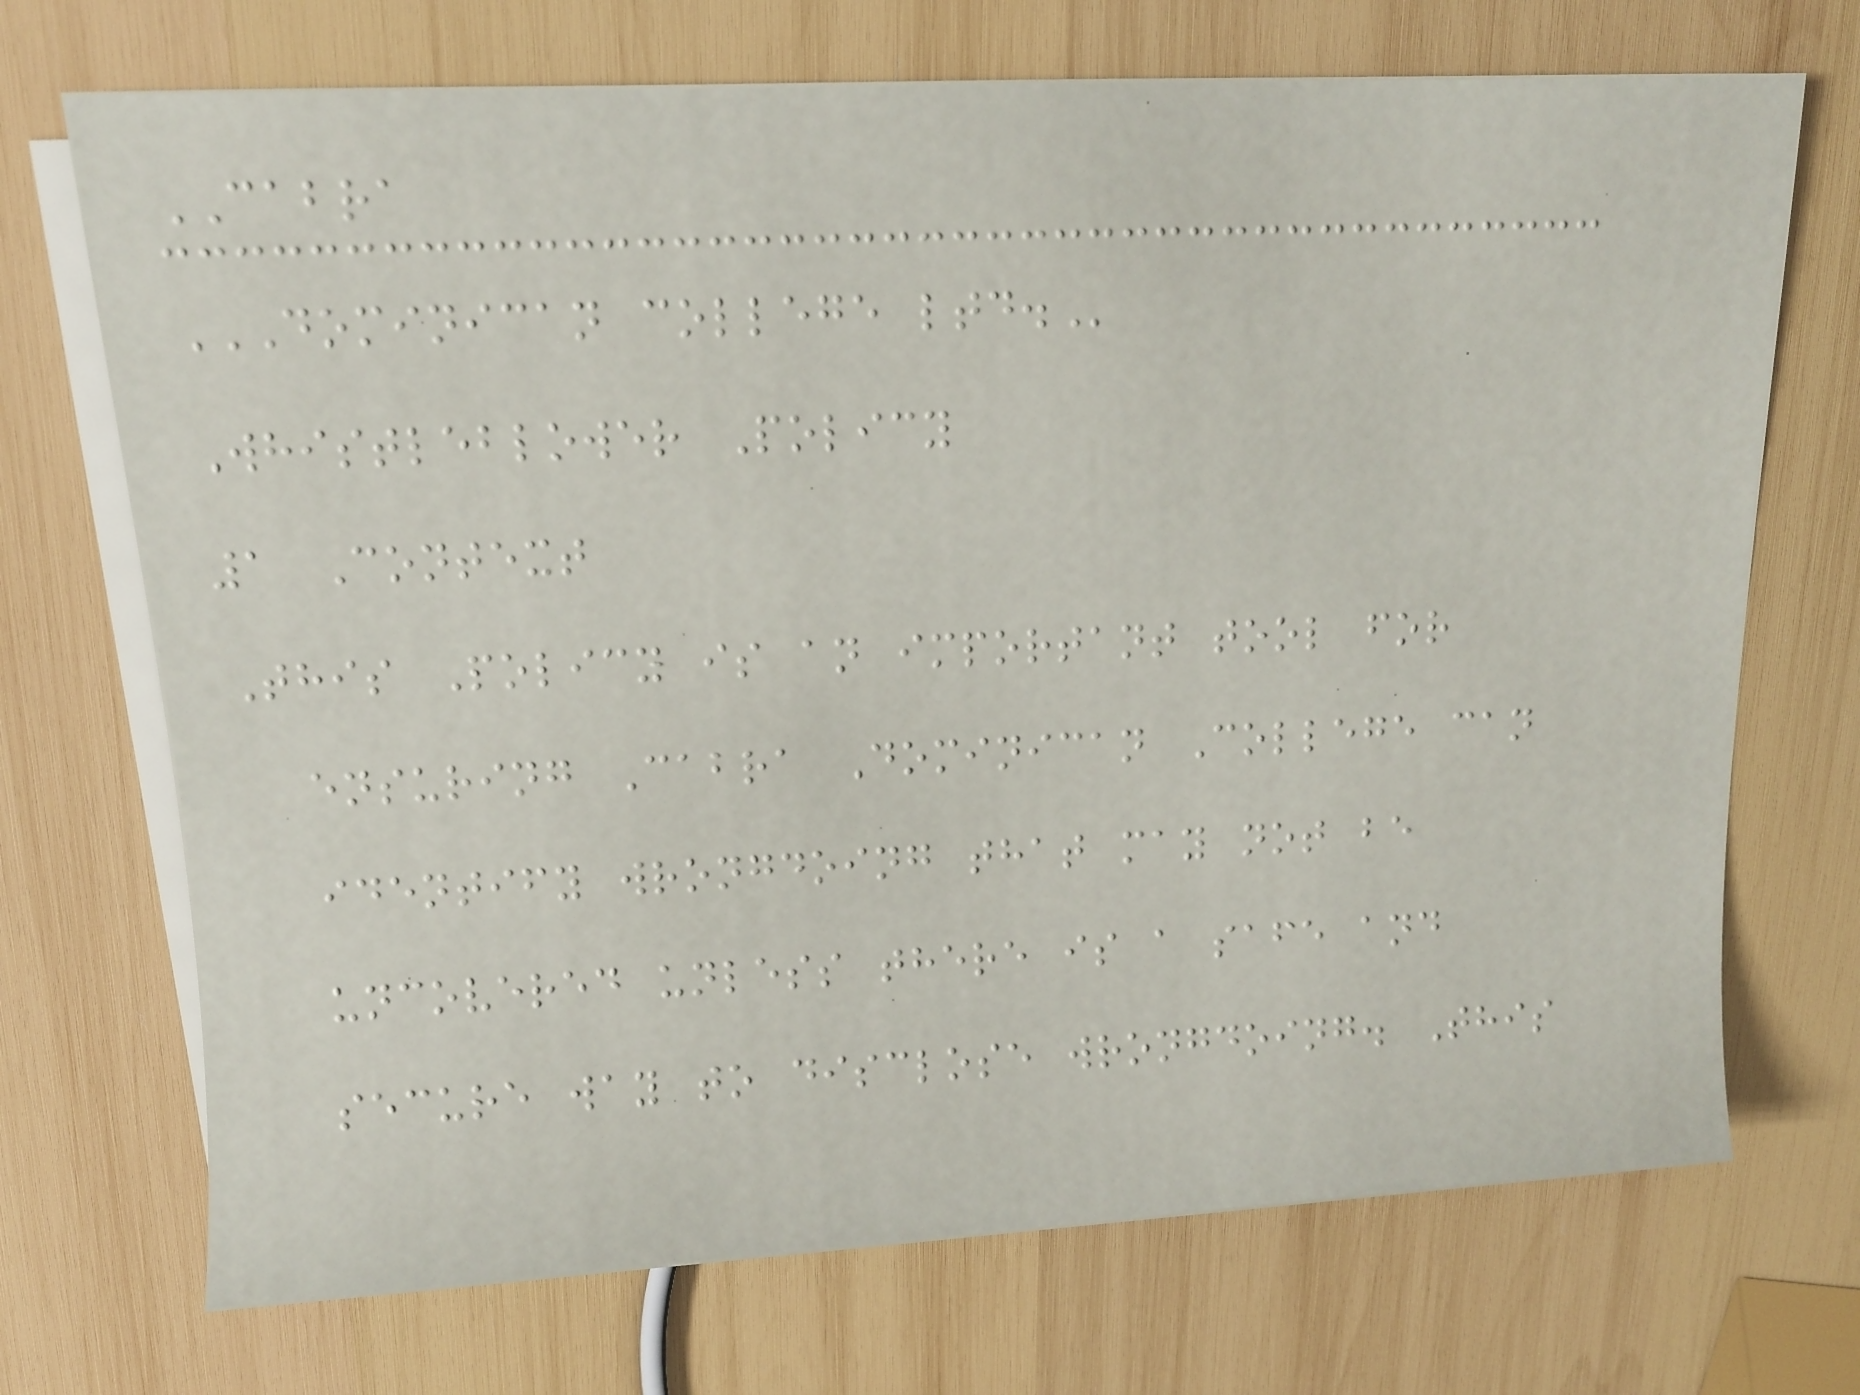CABRA
DOMINICAN COLLEGE LTD.
Whistleblower Policy
1 Context
This Policy is an important tool for
ensuring Cabra Dominican College can
identify wrongdoing that may not be
uncovered unless there is a safe and
secure way to disclose wrongdoing. This
